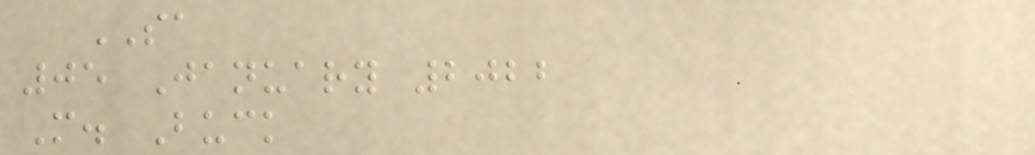SA
05 January 2022
M. Buck
